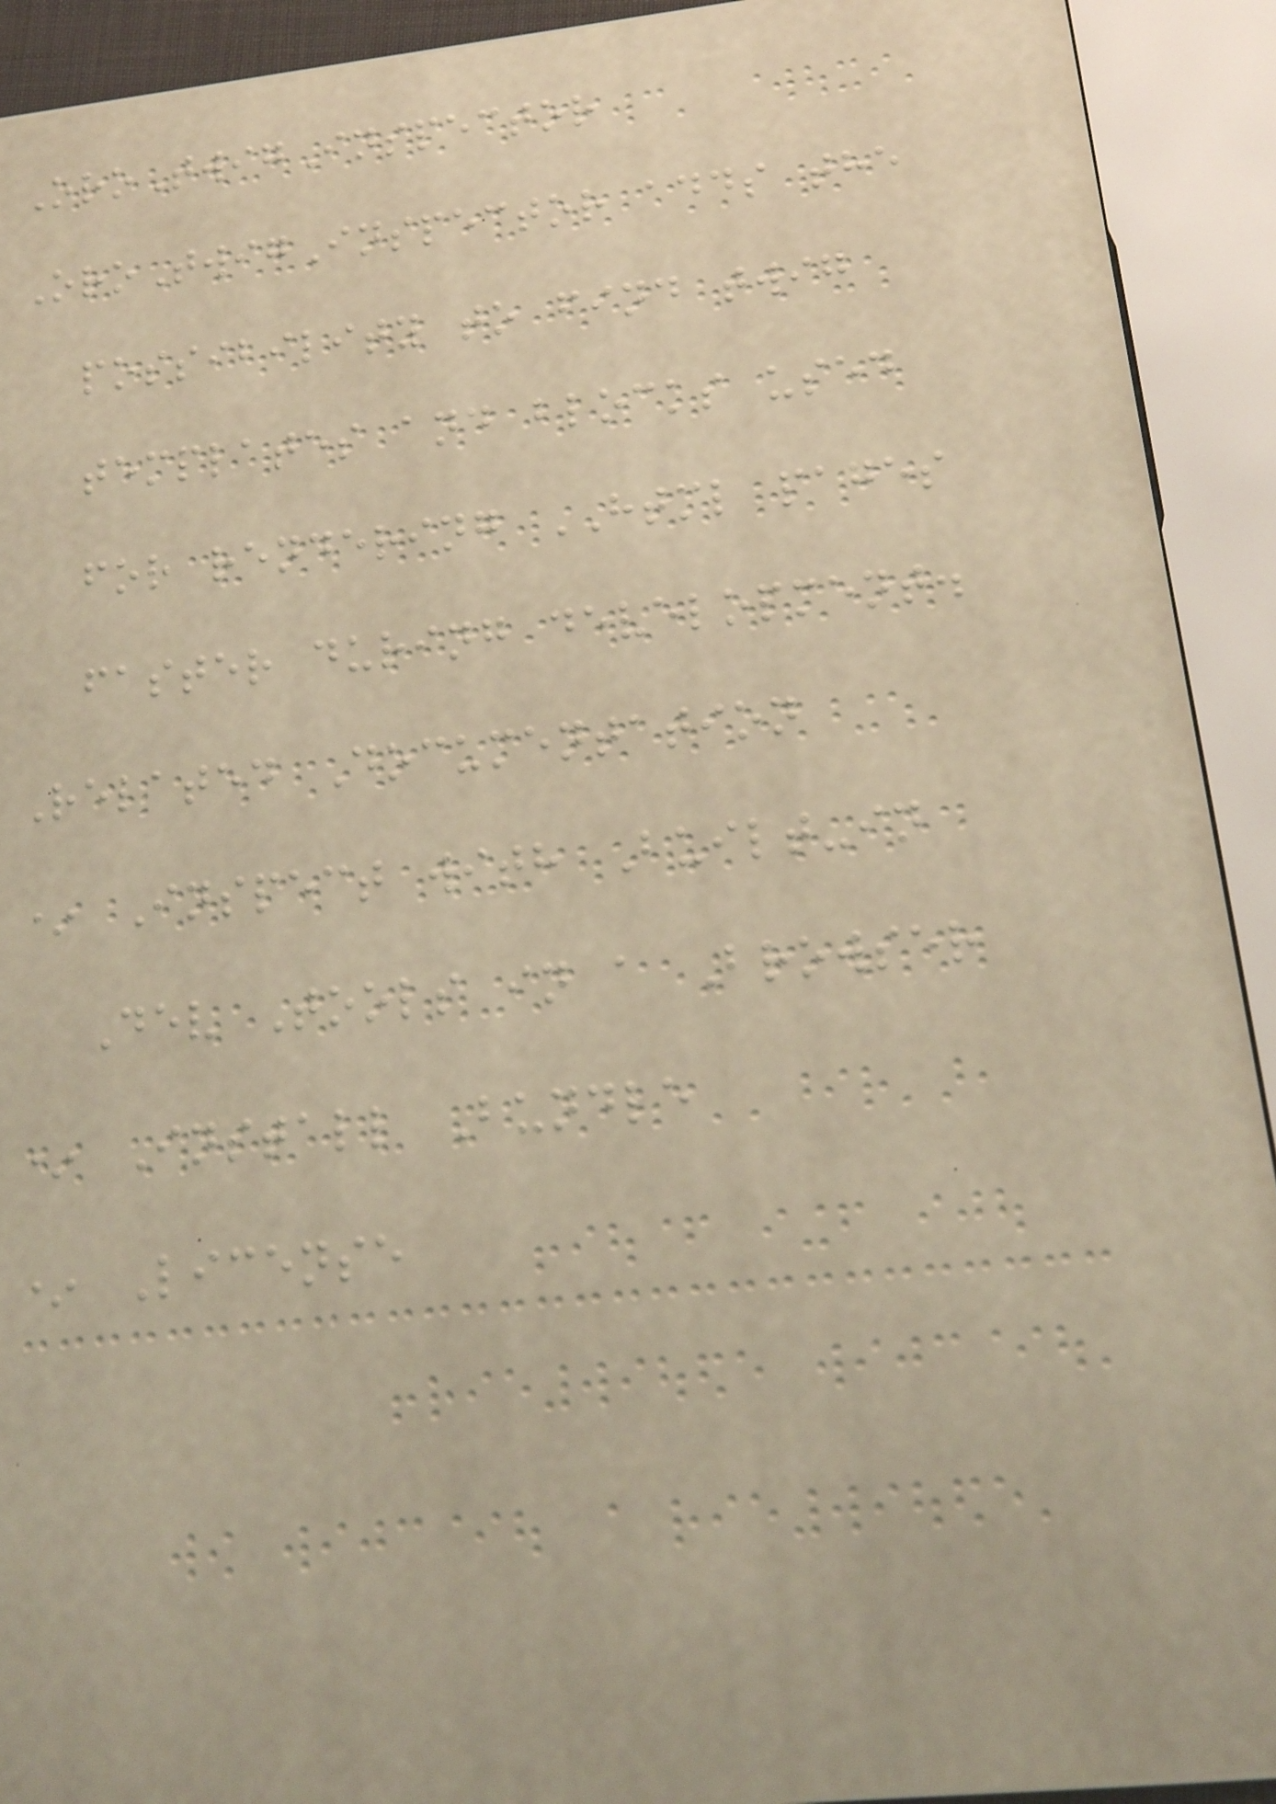OroTwigInspector
OroTwigInspector adds the
possibility to find twig
templates and blocks used
for rendering HTML pages
faster during development.
Related Documentation
* Inspect with Built-in
Dev Tools in a Browser
* Install Bundle
* License
